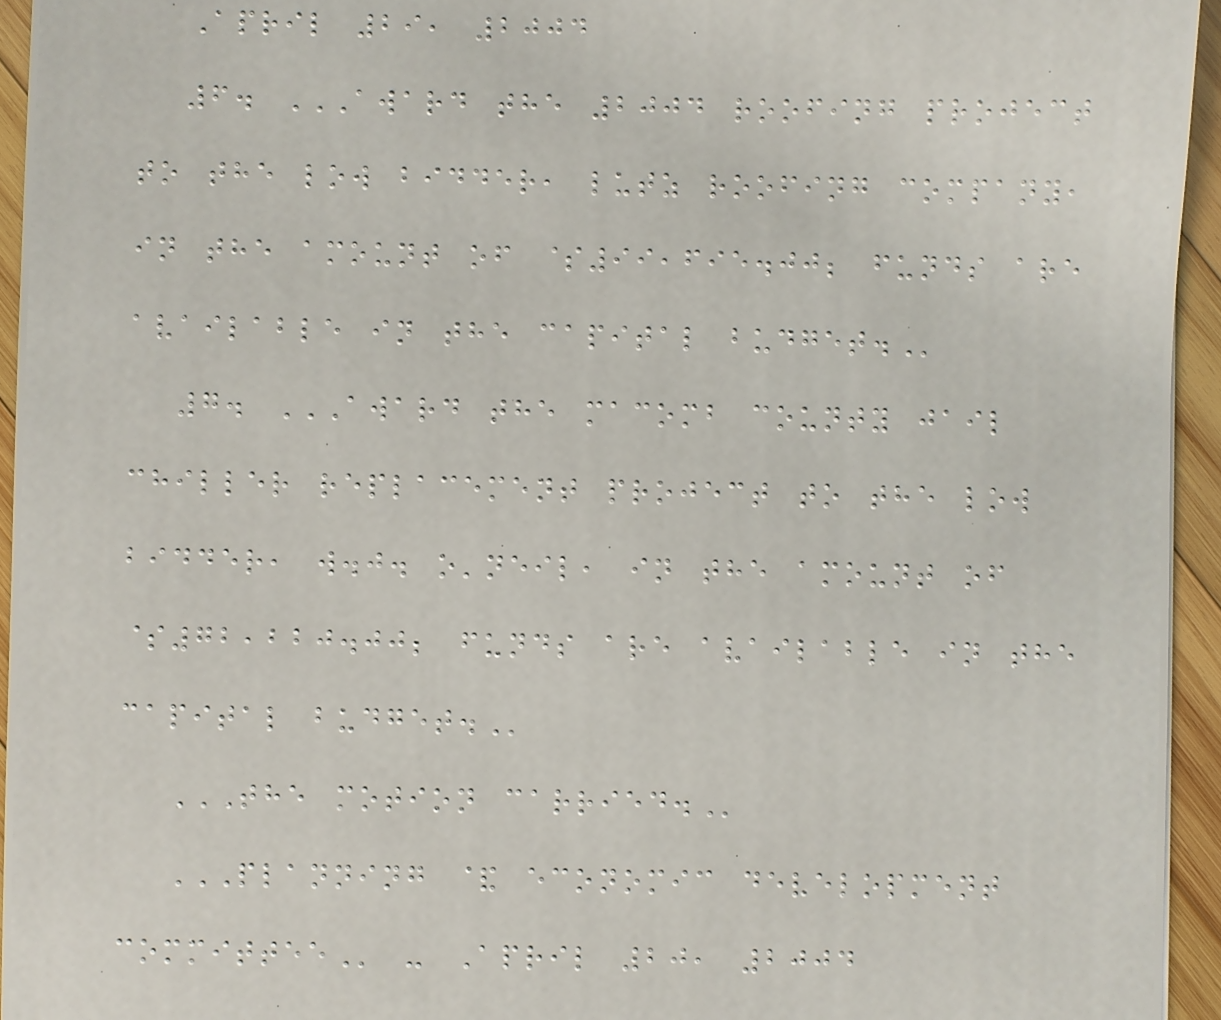April 29, 2004
6. AWARD THE 2004 ROOFING PROJECT
TO THE LOW BIDDER, LUTZ ROOFING COMPANY,
IN THE AMOUNT OF $99,695.00; FUNDS ARE
AVAILABLE IN THE CAPITAL BUDGET.
7. AWARD THE MACOMB COUNTY JAIL
CHILLER REPLACEMENT PROJECT TO THE LOW
BIDDER, W.J. O'NEIL, IN THE AMOUNT OF
$72,220.00; FUNDS ARE AVAILABLE IN THE
CAPITAL BUDGET.
THE MOTION CARRIED.
PLANNING & ECONOMIC DEVELOPMENT
COMMITTEE - April 20, 2004
